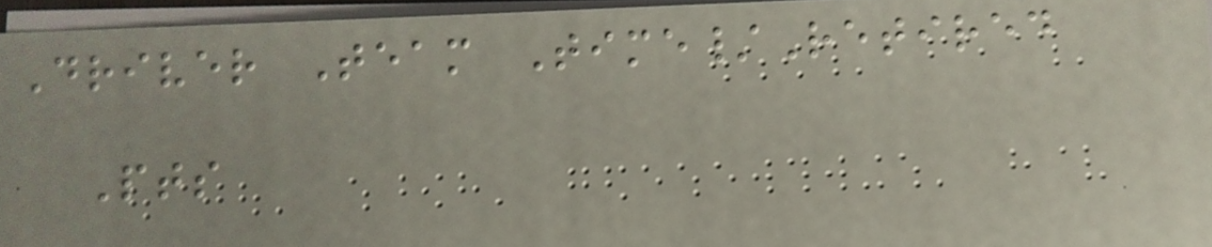Driver Team Time/Retired
Pts
